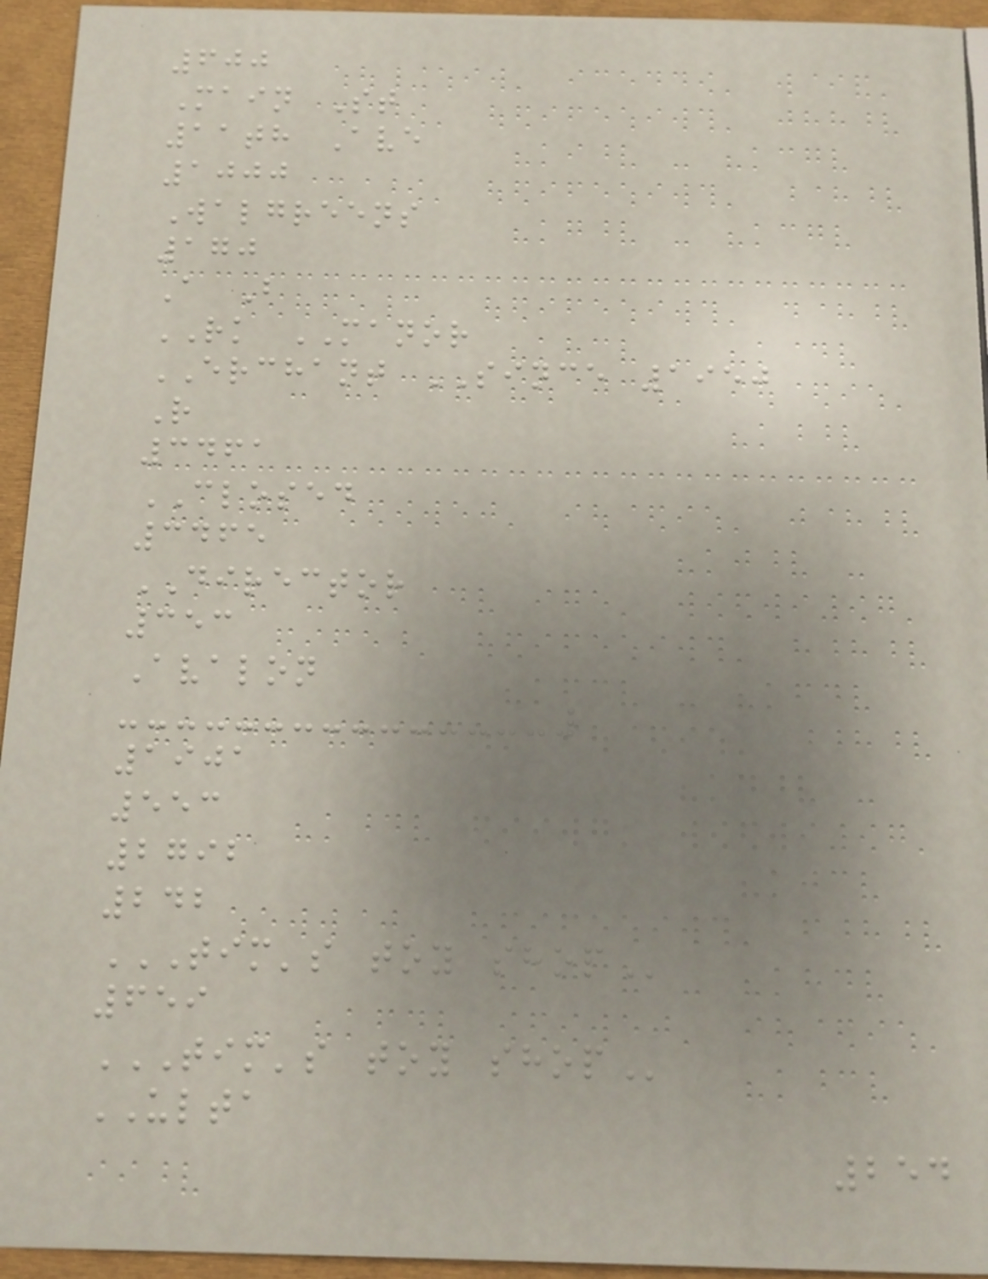600
Main St
11th Ave
1000
Walgreens
170
A B
RK MANOR
ERCHANT SINCE 1950
R
3461
CLOSED
3465
DIRECTOR
353
Avalon
1901
553
2792
242
TIM'S TOY SHOP
659
TIM'S TOY SHOP
ULTA
254
